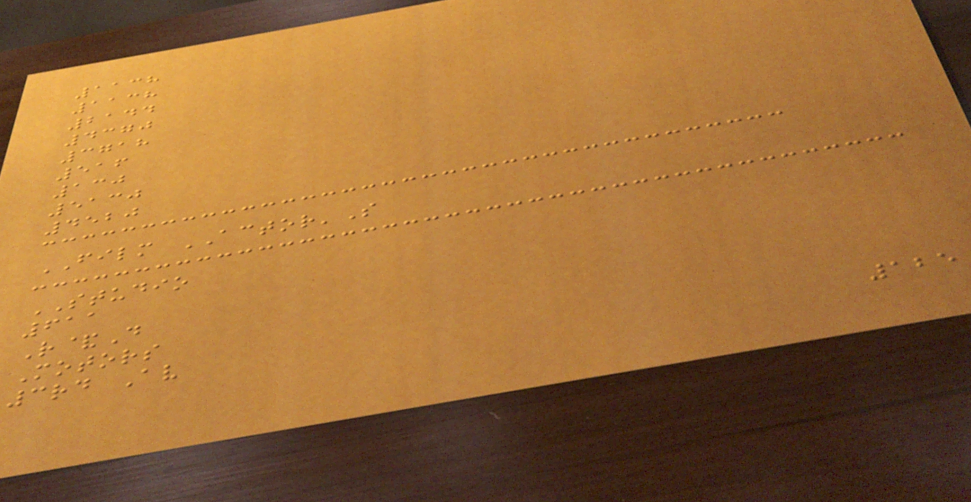1138
1138
2144
4370
3718
516
130
5130
4520
FILM ACTOR'S
STUDIO
611
R&D
Motors
3rd Av
125
